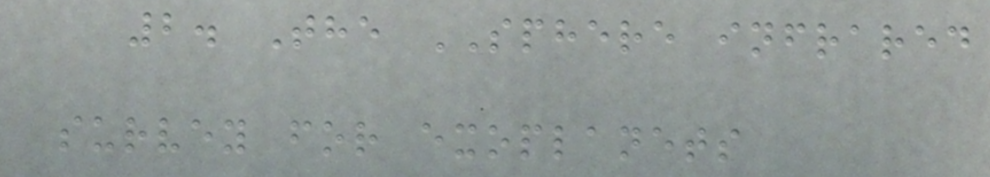2. The SPHERE infrared
survey for exoplanets
